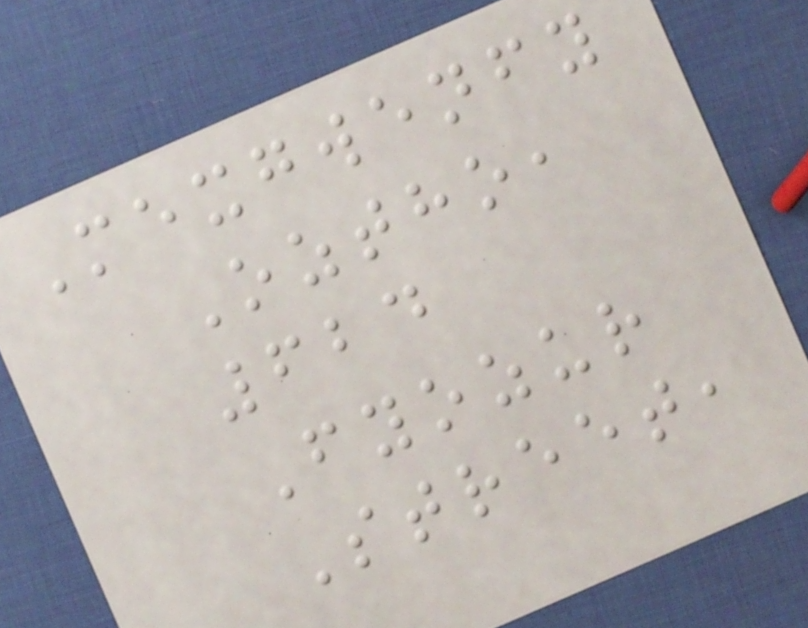Mexgwenfy
Oztho,
624
Fyozur
Street,
